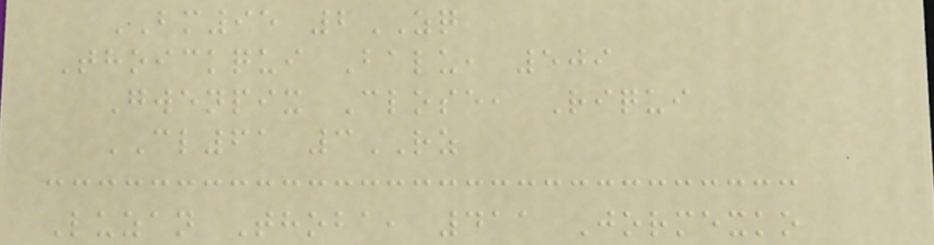BM95 2ZQ
Thoickqui Balu, 509
Gwenpix Close, Riqui
CL61 3RZ
Luzan Thoba, 411 Jormexko
